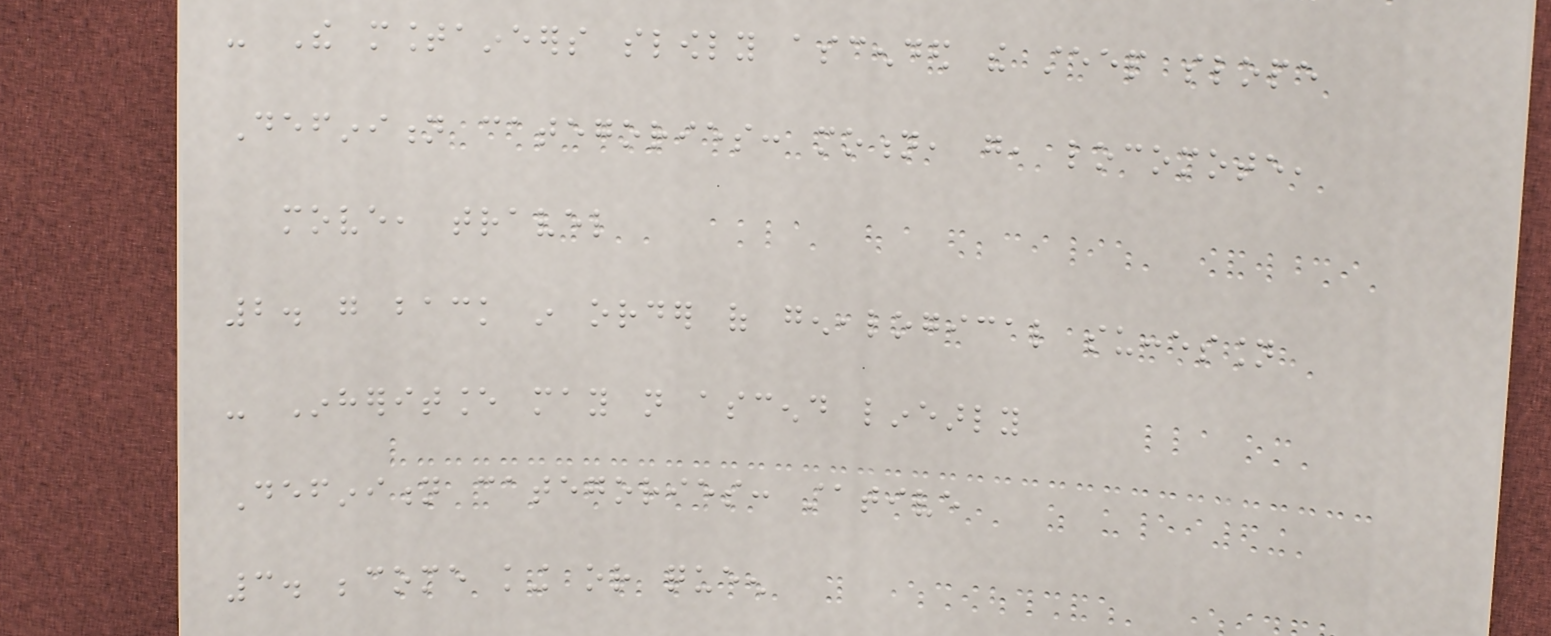- The mountaineers slowly ascended the steep slope
Definition categories: motion, go, locomote,
move, travel
2. go back in order of genealogical succession
- Inheritance may not ascend linearly
Definition categories: stative
3. become king or queen
